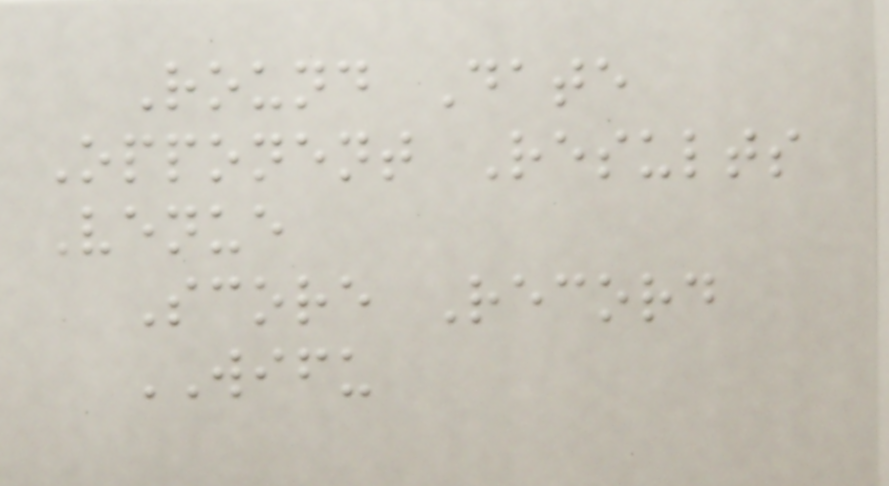Round Date
Opponent Results
Venue
Score Record
WIFU
